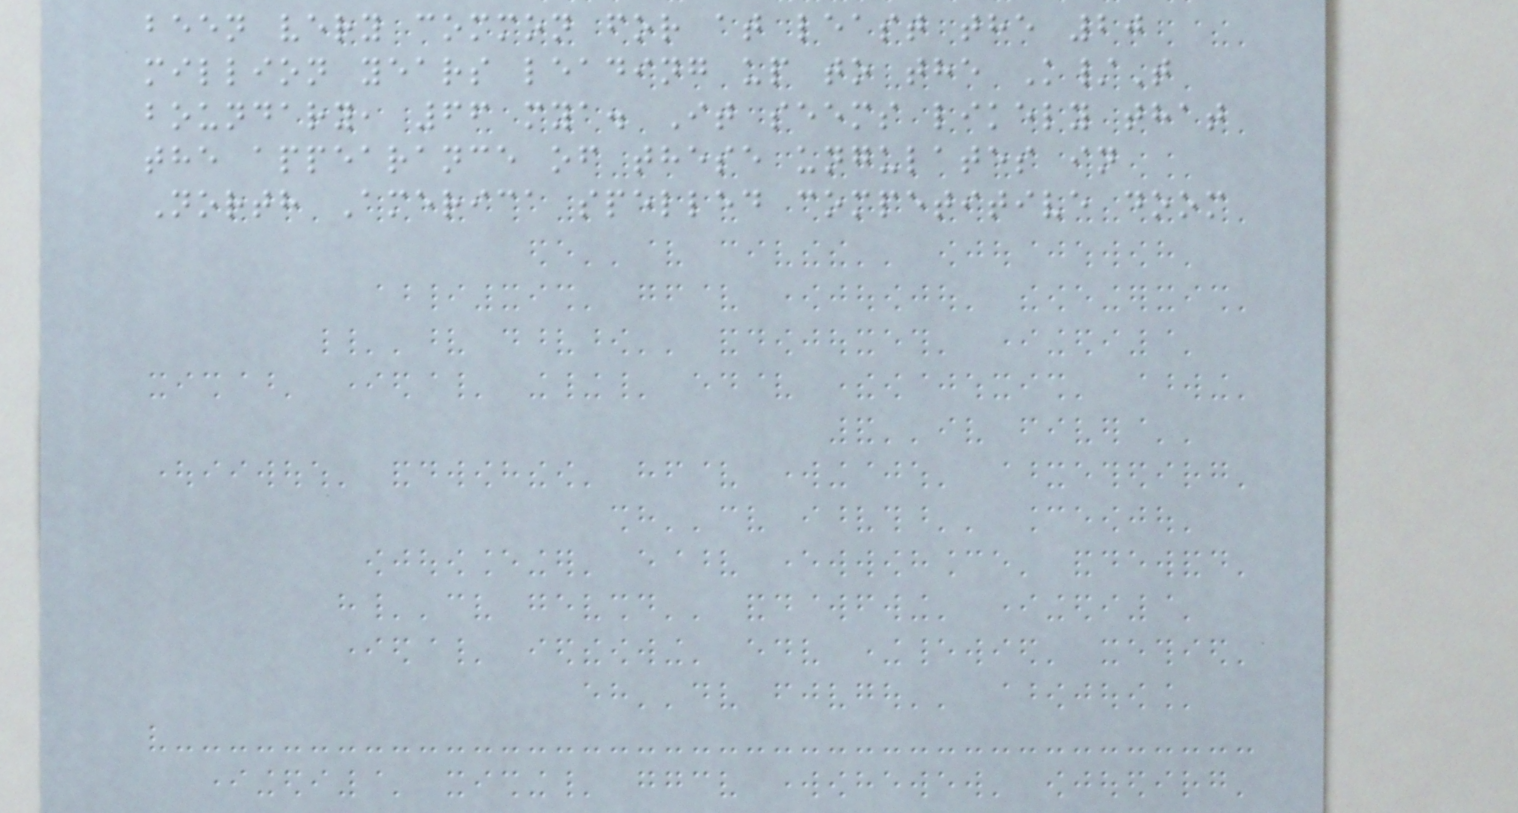been very common for at least the 20
million years leading up to the K/T
boundary, 66 mya. It seems likely that
the appearance of these ungulates in
North America spelled competitive doom
